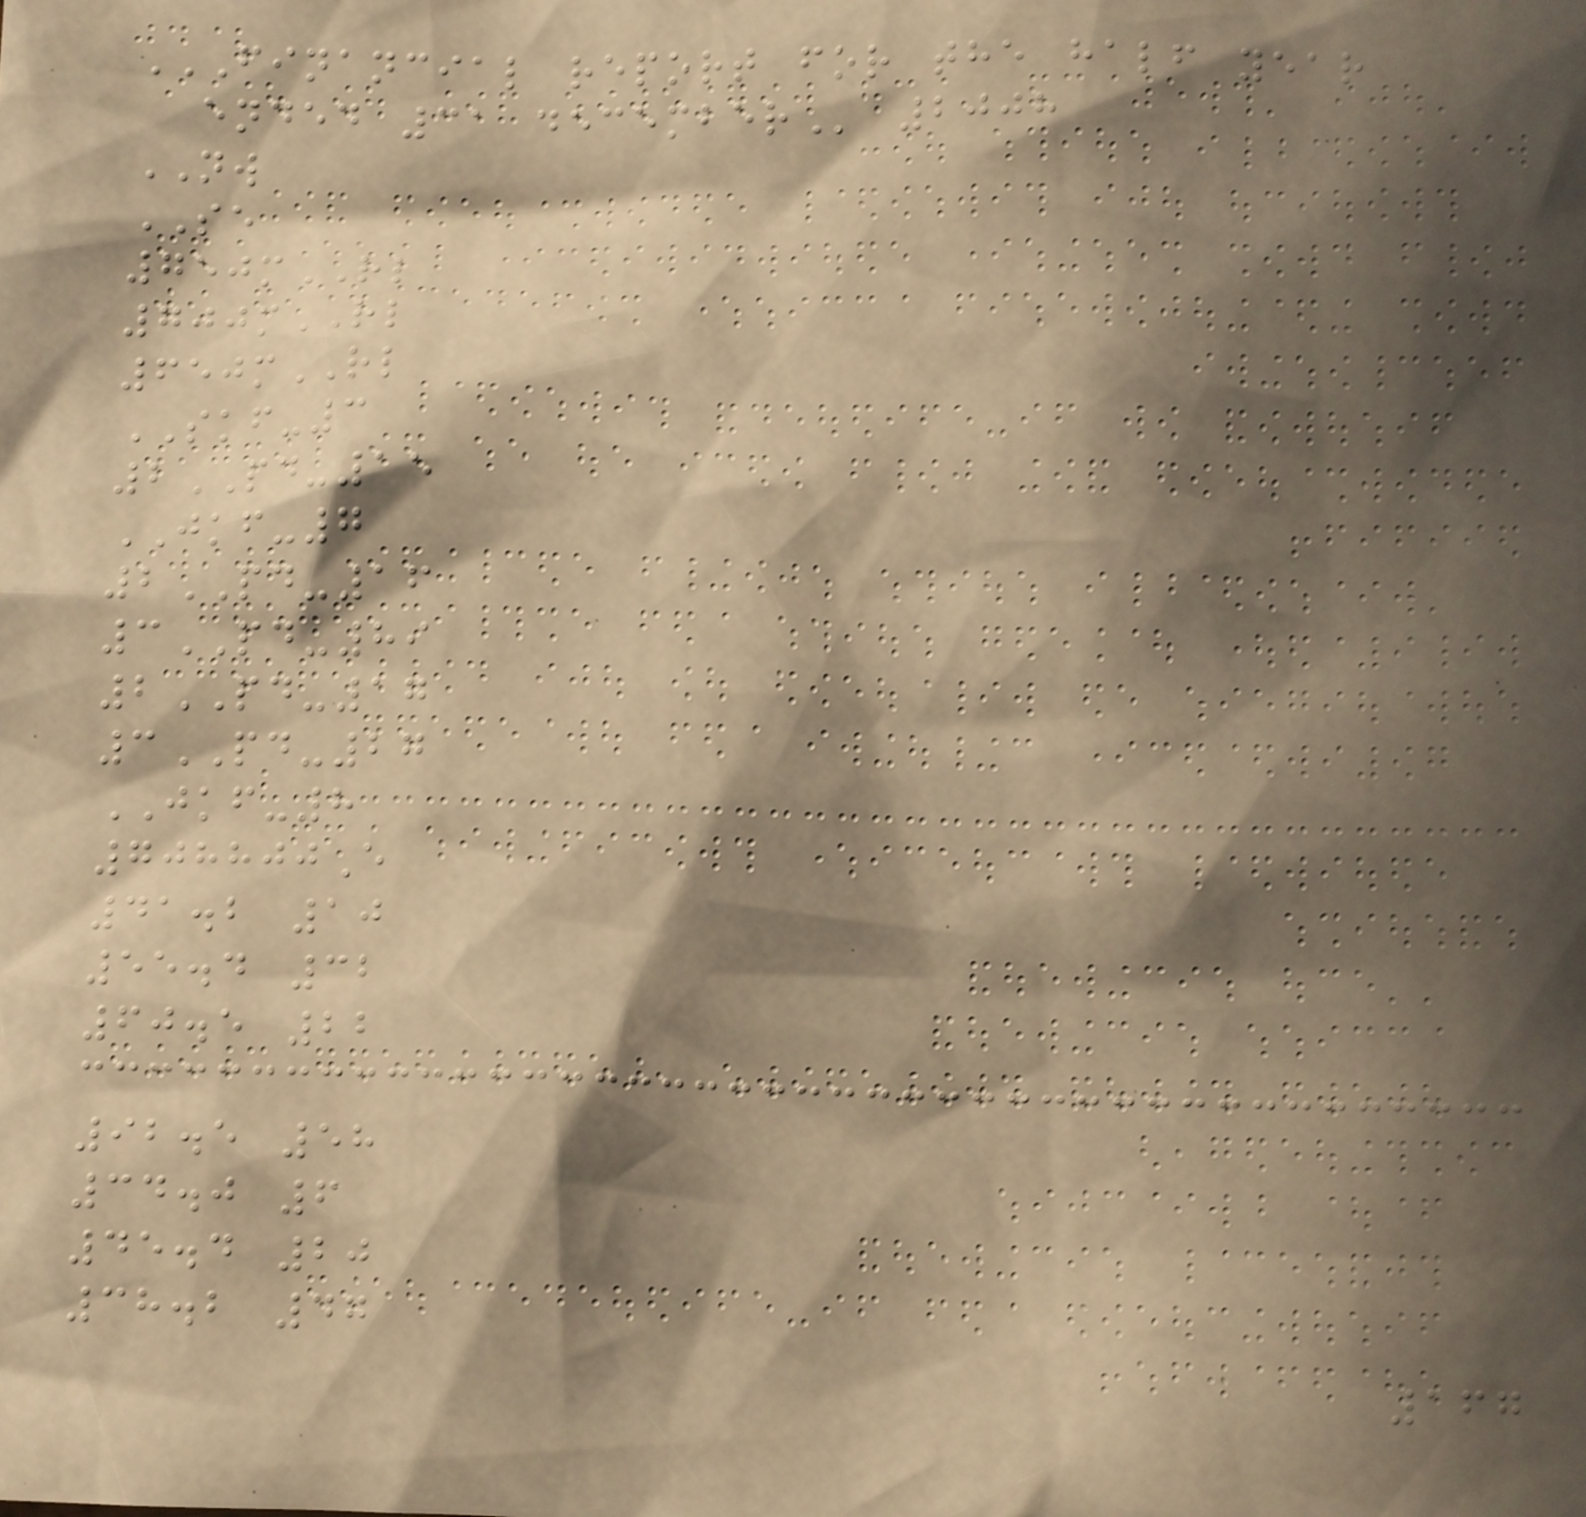FINANCIAL REPORT FOR THE HALF YEAR
ENDED 31 DECEMBER 2008
NW
SE
750mRL
700mRL
650mRL
SKF-3
2PD-15
JKF-7
2PD-16
3PD-89
2PD-17
3PD-27
JKF-8
708800E
41.2 10
55.4 32
60.5 22
92.5 58
34.0 6
45.4 20
38.2 47
167
